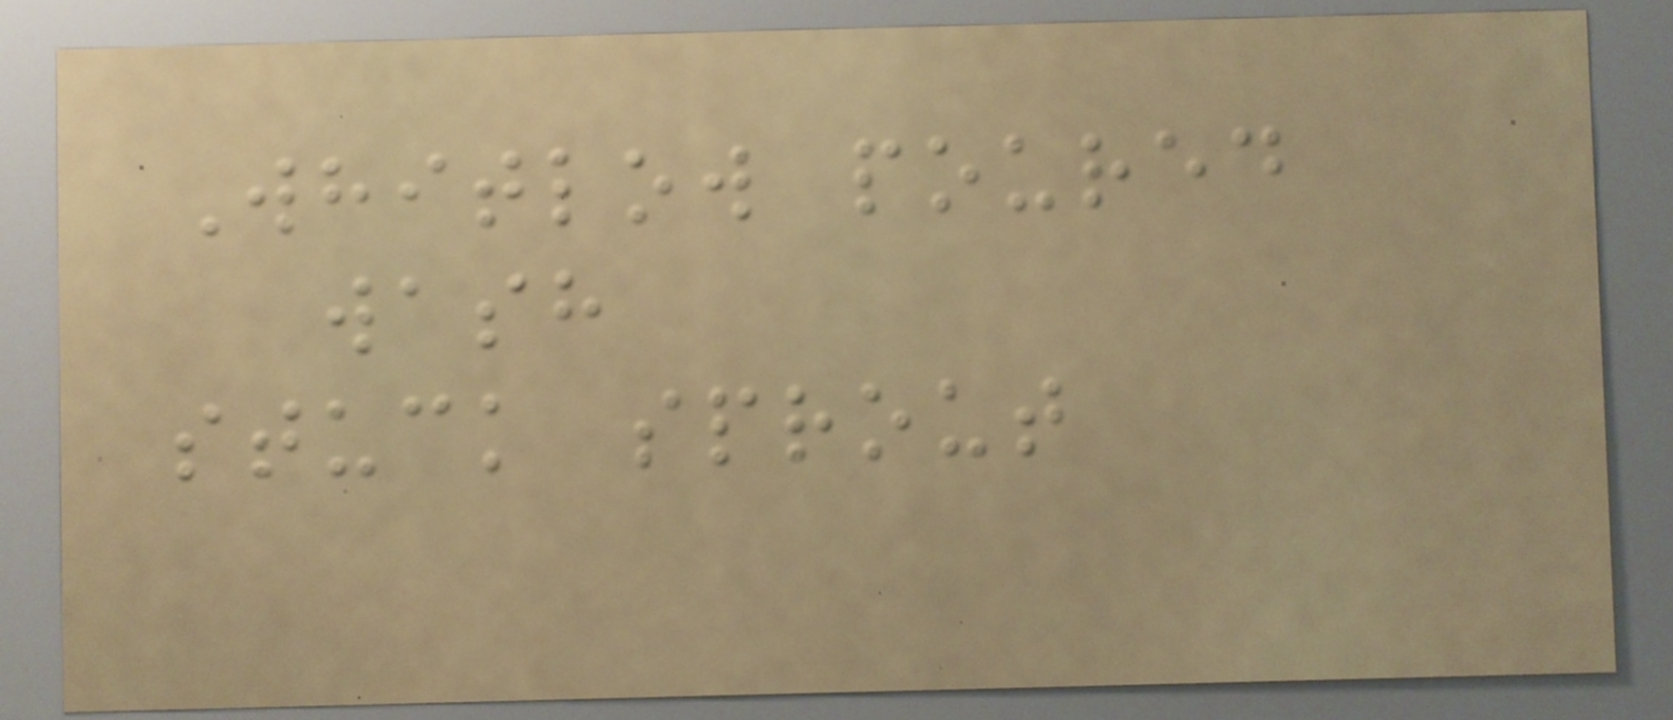Whitlow poured
wash
stuck sprout
